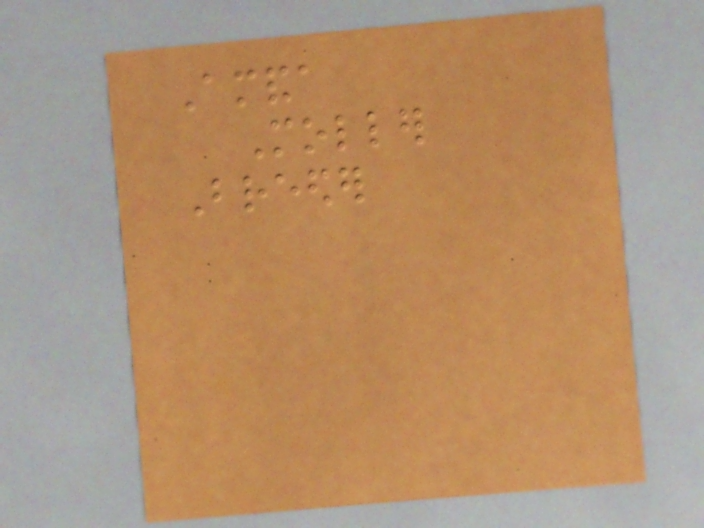Amanda
Moller
Breeder
